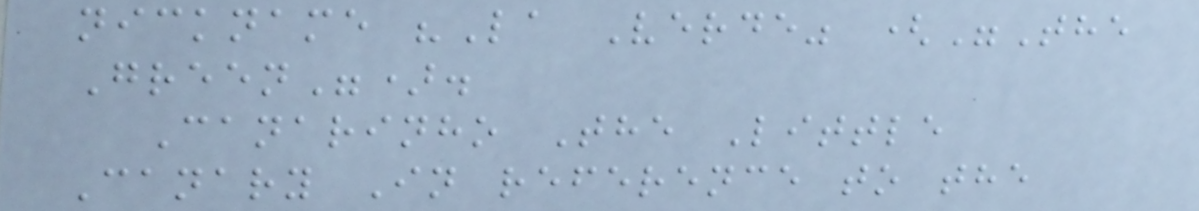nickname "La Verde" ("The
Green").
Canarinho The Little
Canary In reference to the
